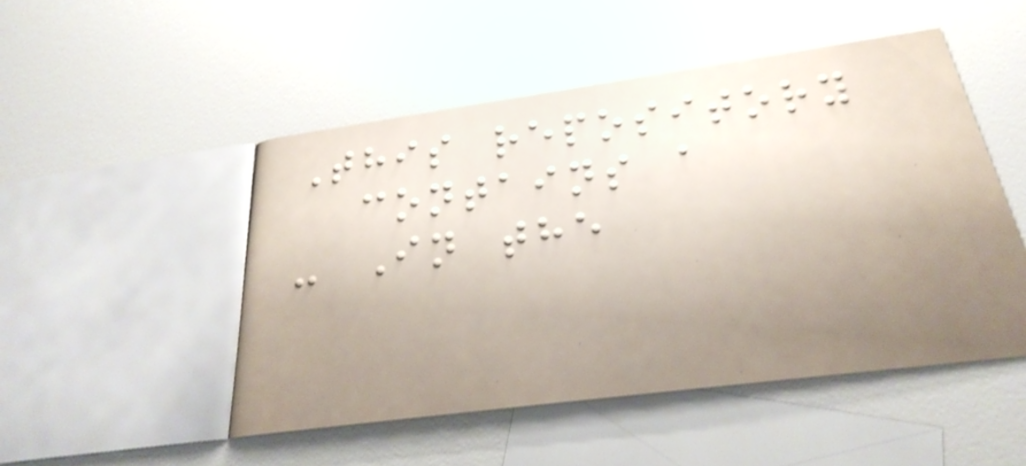This repository
contains a
- In the
